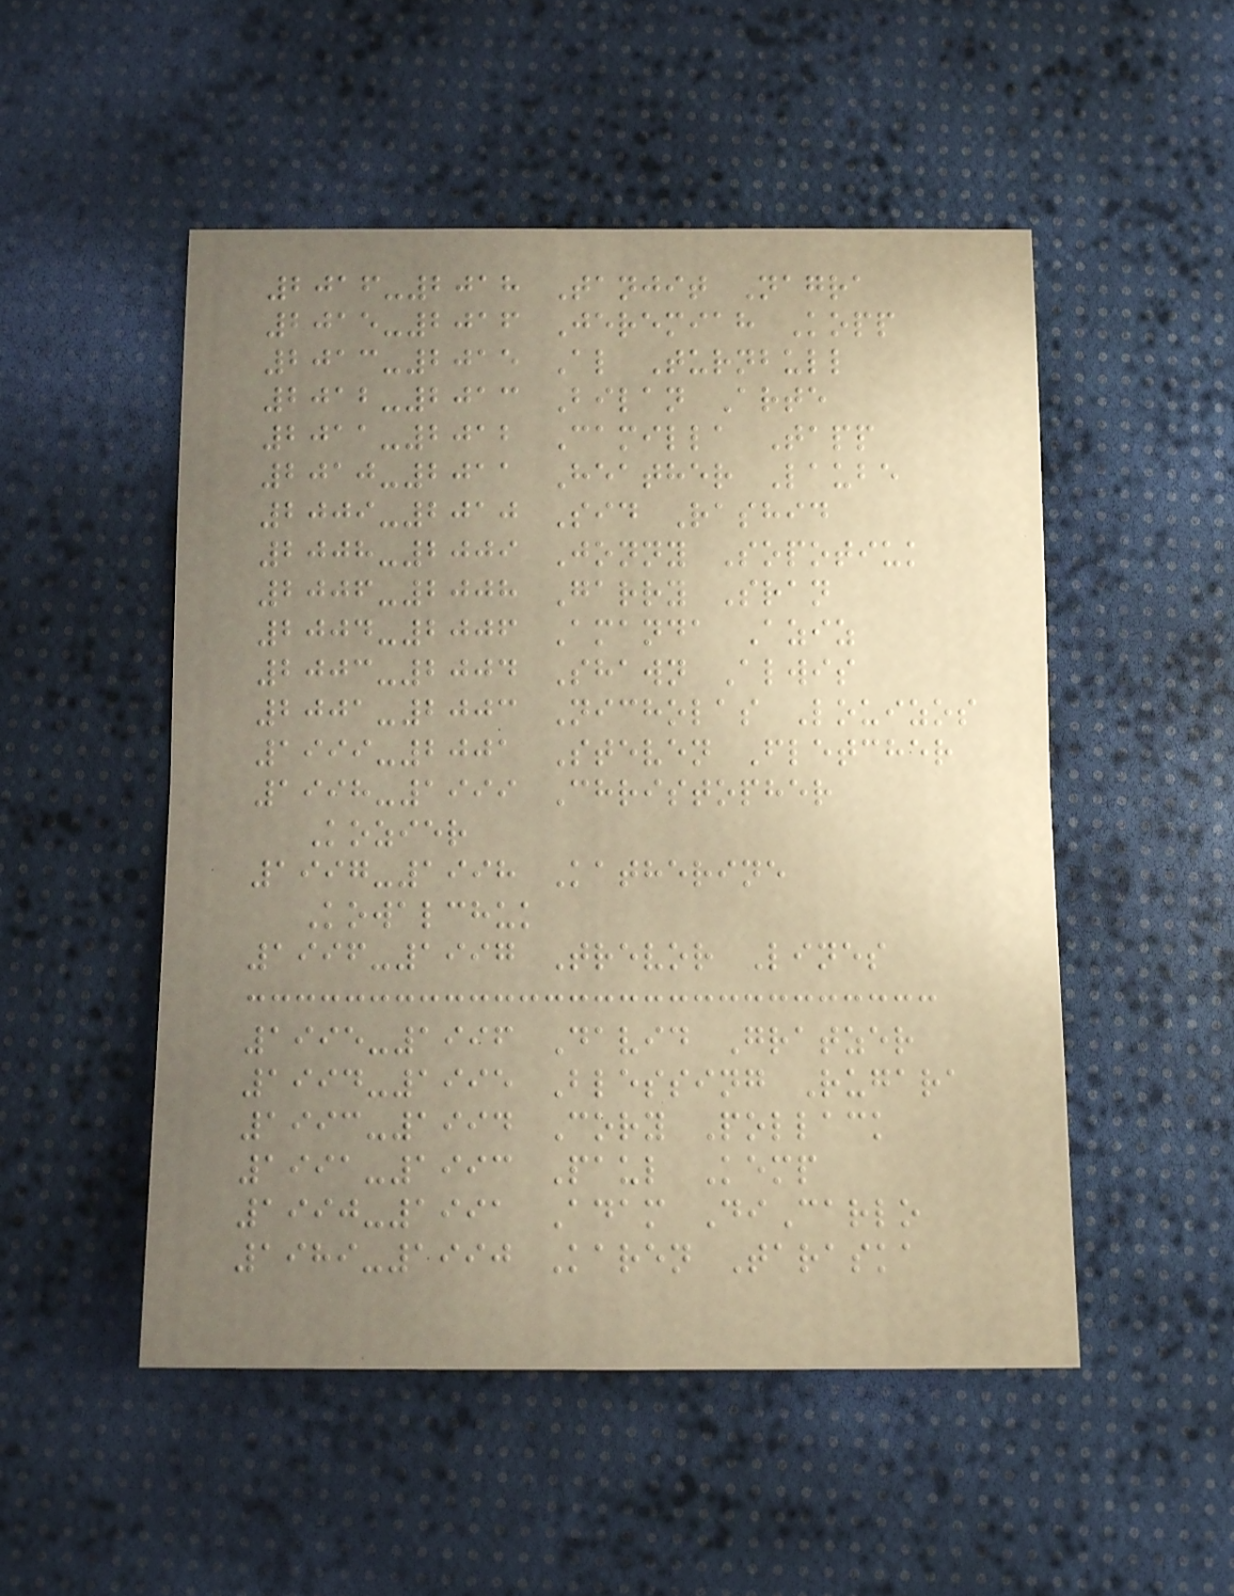2016-2018 Tanjit Nagra
2015-2016 Jeremiah Kopp
2013-2015 Al Turnbull
2012-2013 Bilan Arte
2011-2012 Camilla Tapp
2010-2011 Heather Laube
2009-2010 Sid Rashid
2008-2009 Jonny Sopotiuk
2006-2008 Garry Sran
2004-2006 Amanda Aziz
2003-2004 Shawn Alwis
2001-2003 Nicholas Louizos
1999-2001 Steven Fletcher
1998-1999 Christopher
Kozier
1997-1998 Katherine
Kowalchuk
1996-1997 Trevor Lines
1995-1996 David Gratzer
1994-1995 Blessing Rugara
1993-1994 Cory Pollack
1991-1993 Paul Kemp
1990-1991 Adam DiCarlo
1989-1990 Karen Taraska
